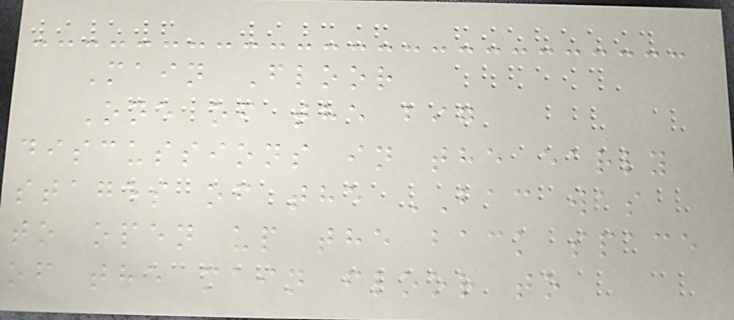Main Floor
One of the big
discussions in the early
stages of the BAC was
to open up the back space
of the main floor to
